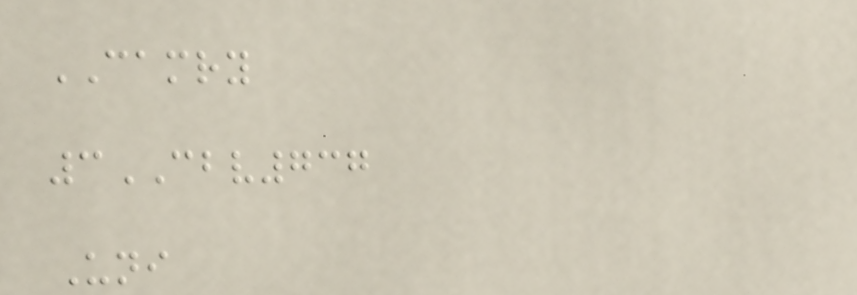CAMRY
3CBV737
Uni
